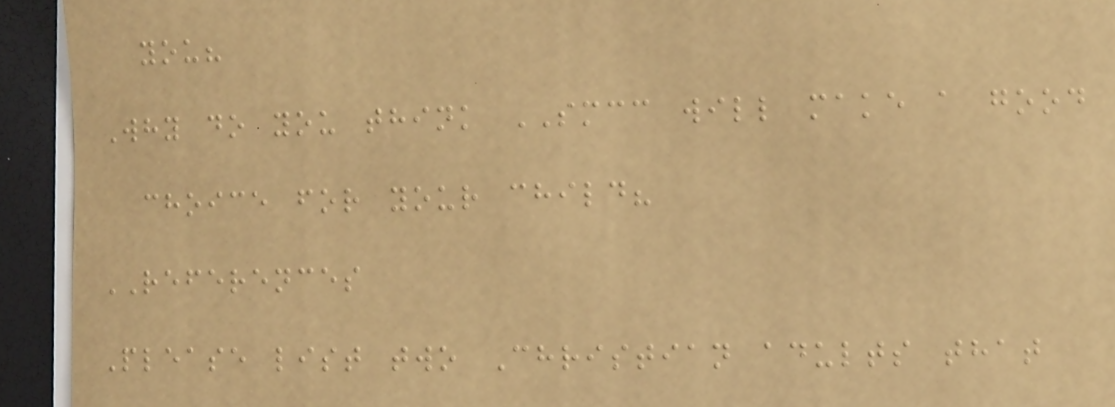you?
Why do you think SMCC will make a good
choice for your child?
REFERENCES
Please list two Christian adults that
